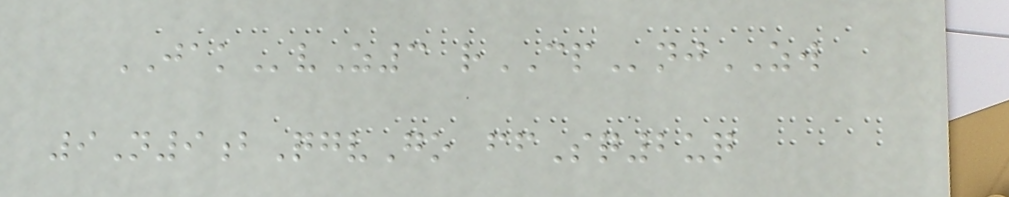JAKvZ3 rCPnjZW
9N9bQgvGo ffSq2uq
